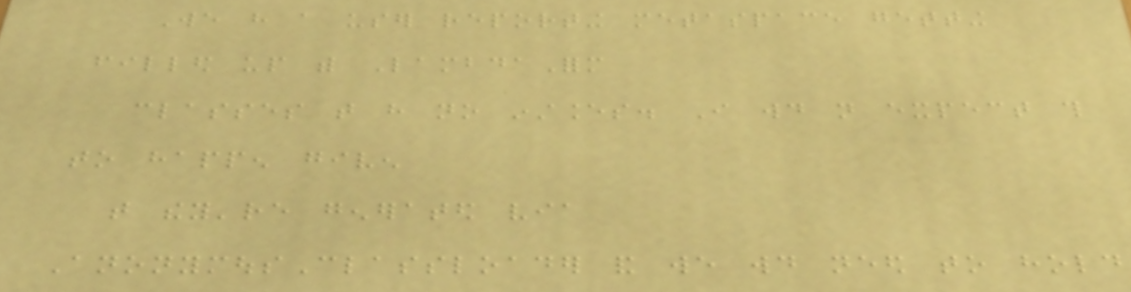We have a user reporting metaspace getting
filled up with LambdaForm
classes that have no instances. I would not expect this
to happen given
that they're generated via
AnonymousClassloader and we would need to hold
